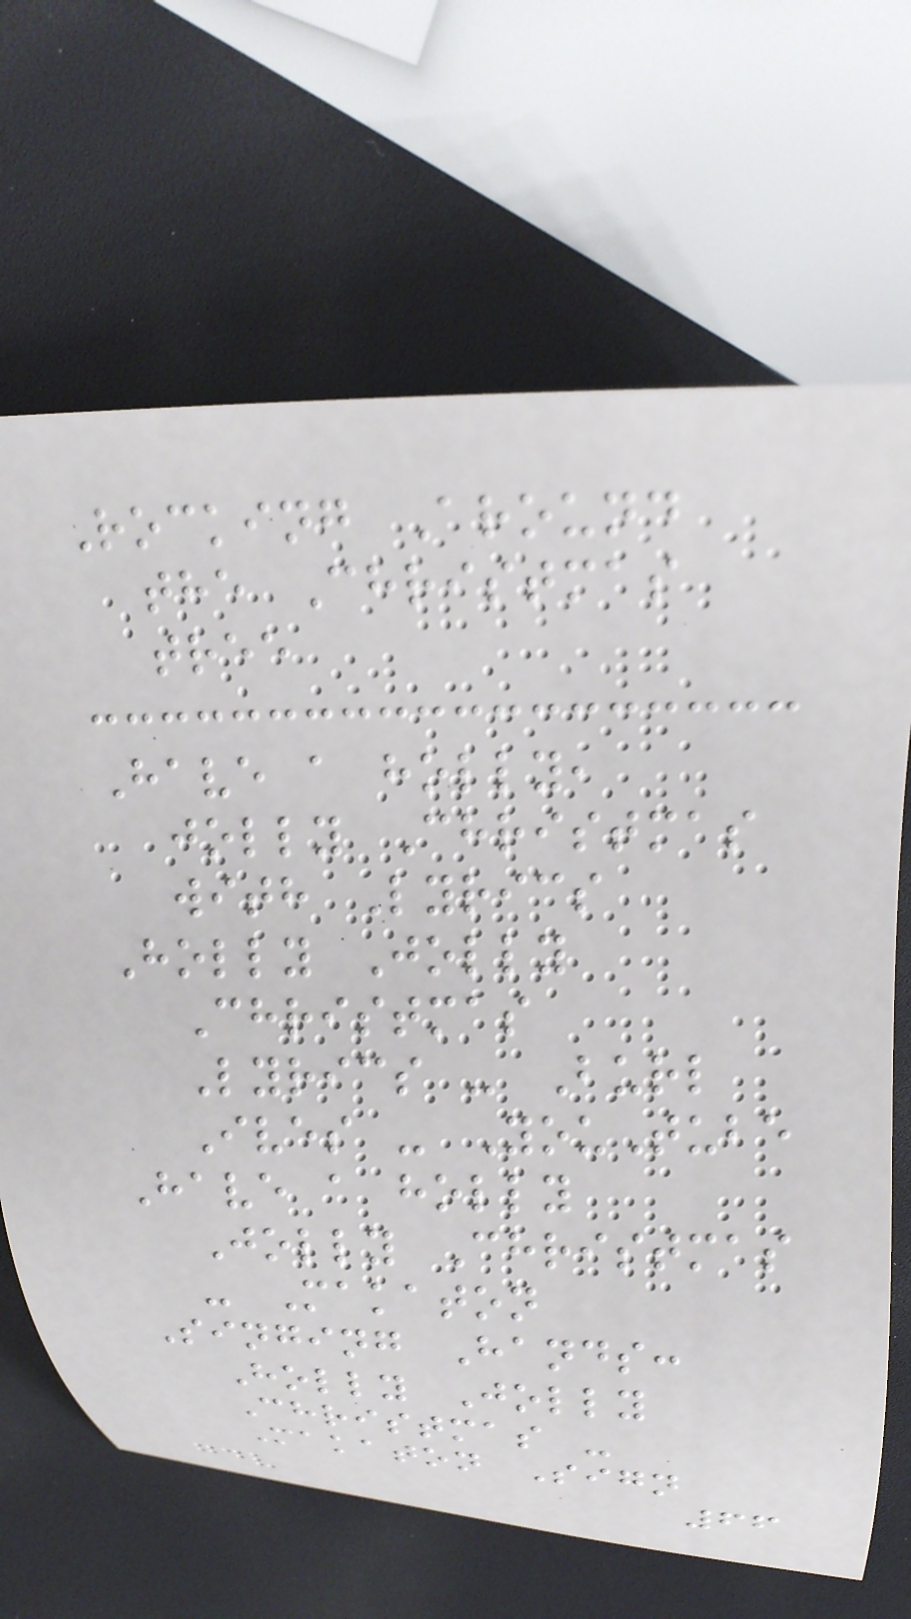Rocking Around
the Christmas
tree
Have a holly,
jolly Christmas
with Lyrics
Holly Jolly
Christmas
Lyrics - Burl
Ives - YouTube
Have a holly
Jolly Christmas
- Makaton
Singing Hands:
Holly Jolly
Christmas -
Makaton Sign
66
